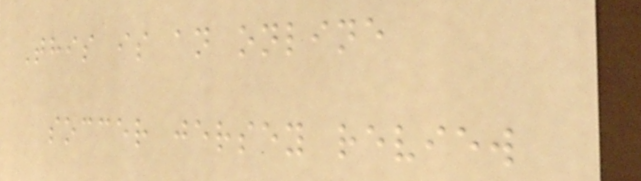This is an online
soccer jersey review
